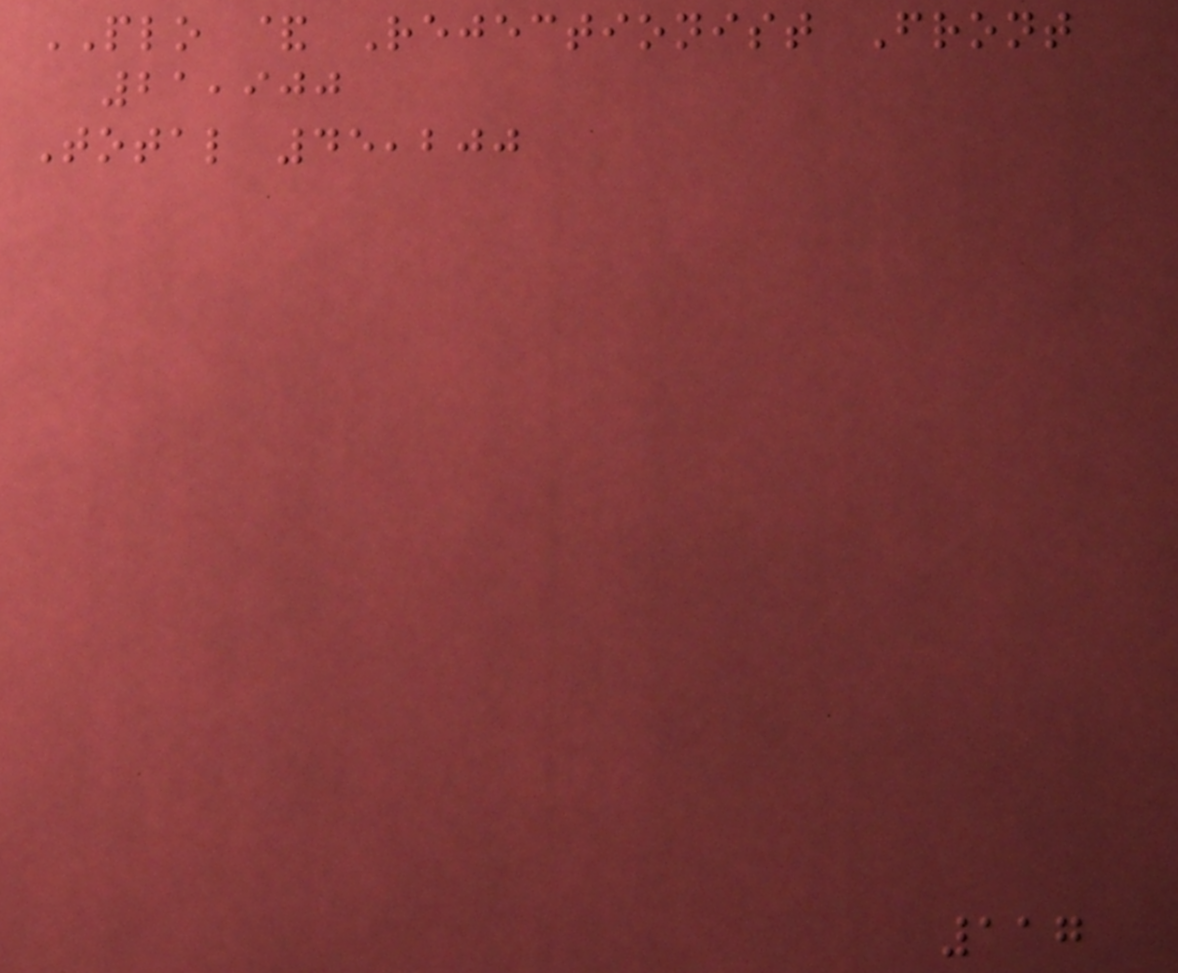PLO & Rejectionist Front
21,900
Total 45,200
117
